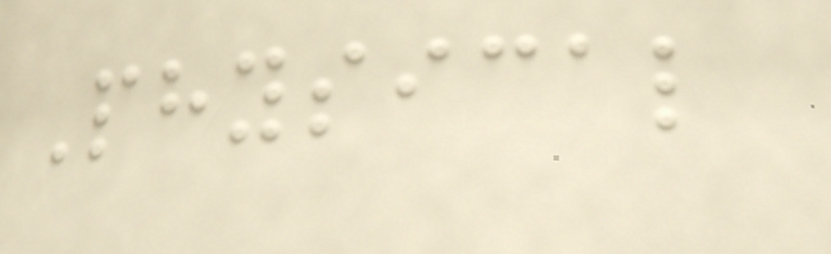Physical
